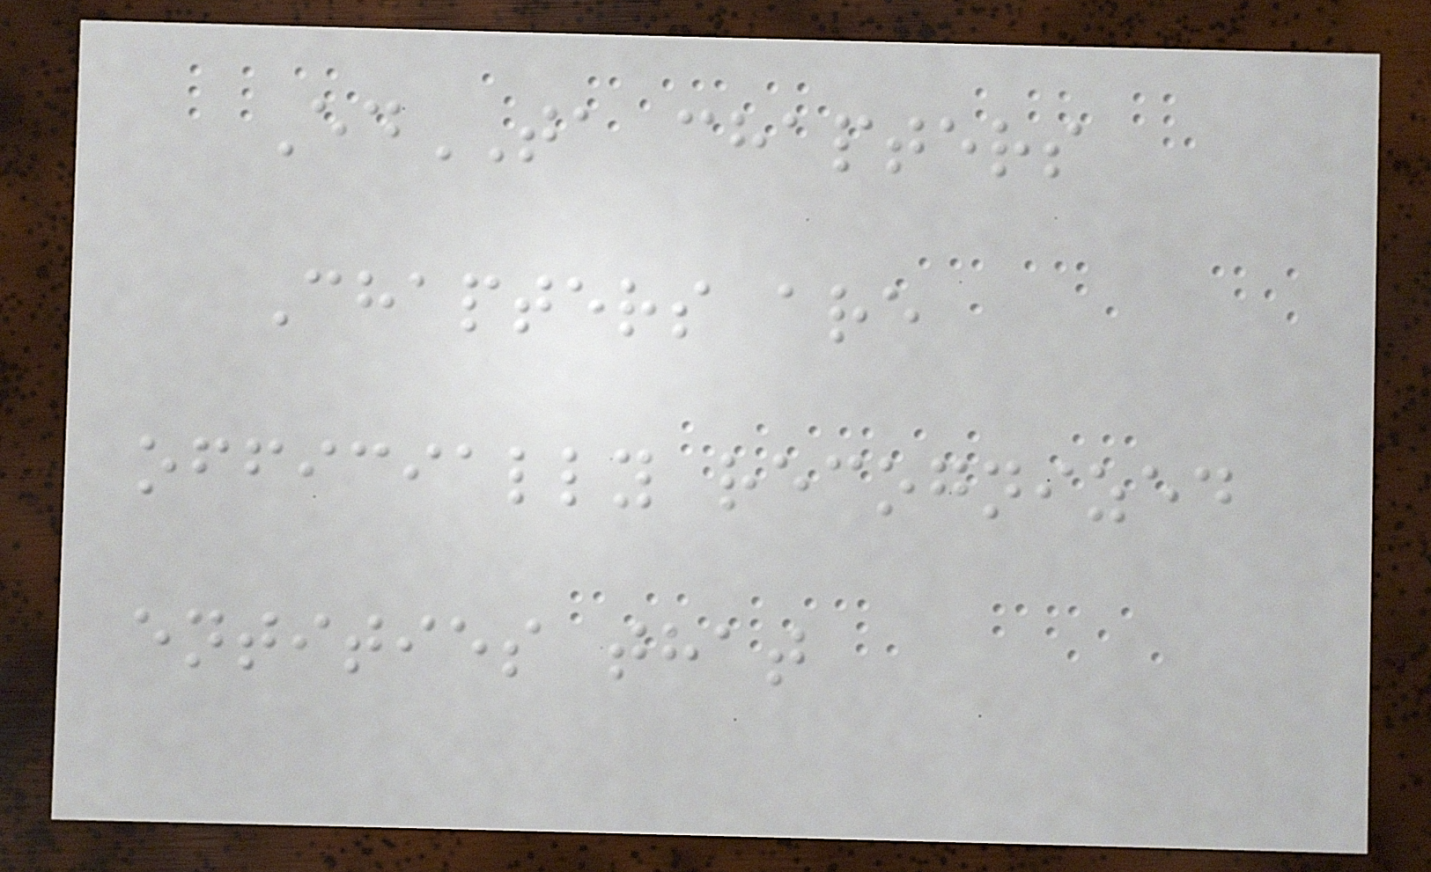EdTA chapters
Chapters are
officially recognized
entities that
